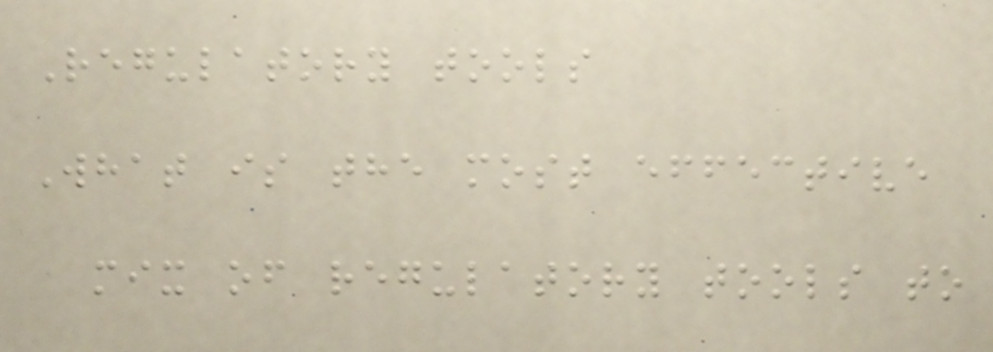Regulatory tools
What is the most effective
mix of regulatory tools to
